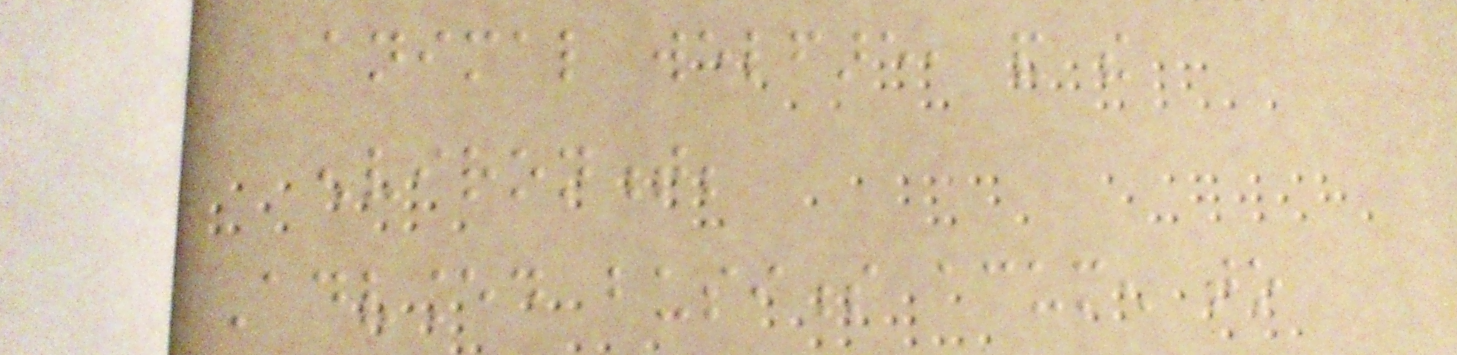animal welfare, and the
environment;
Advanced business acumen to
